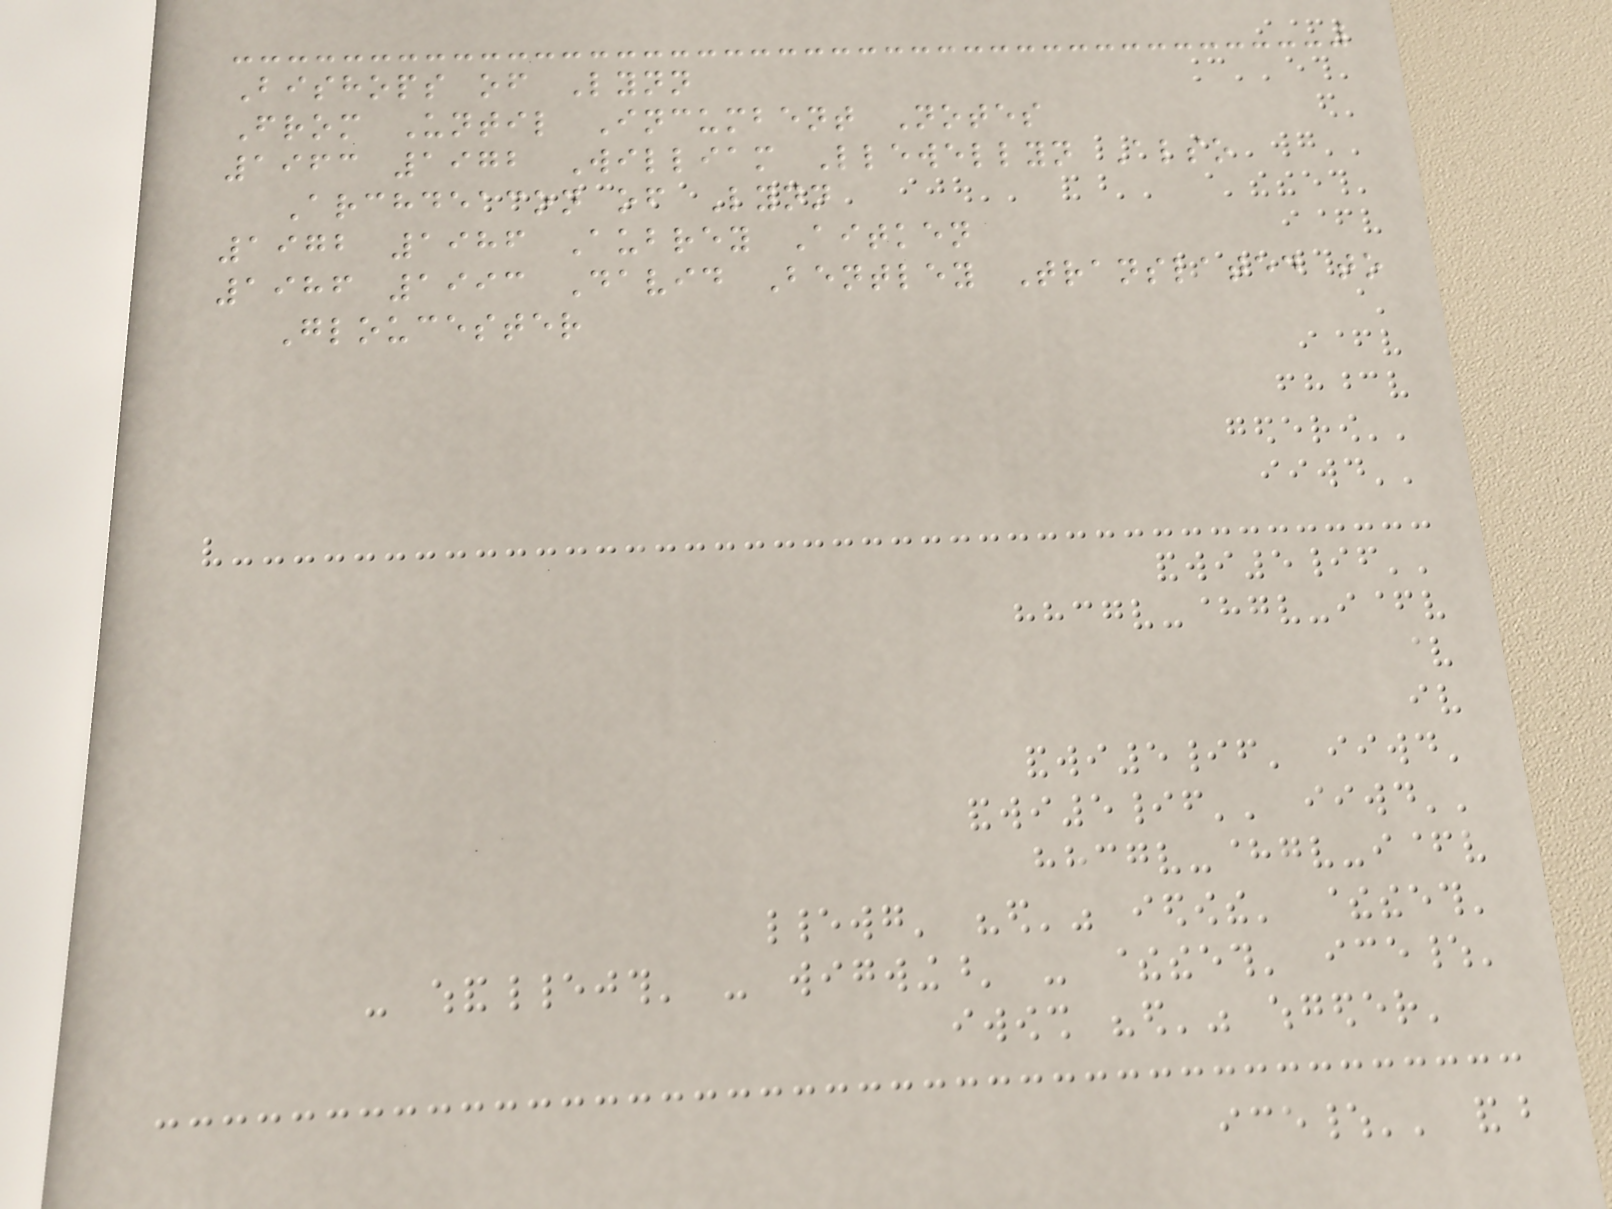Bishops of Lynn
From Until Incumbent Notes
1963 1972 William Llewellyn Also
Archdeacon of Lynn
1972 1986 Aubrey Aitken
1986 1993 David Bentley Translated to
Gloucester
